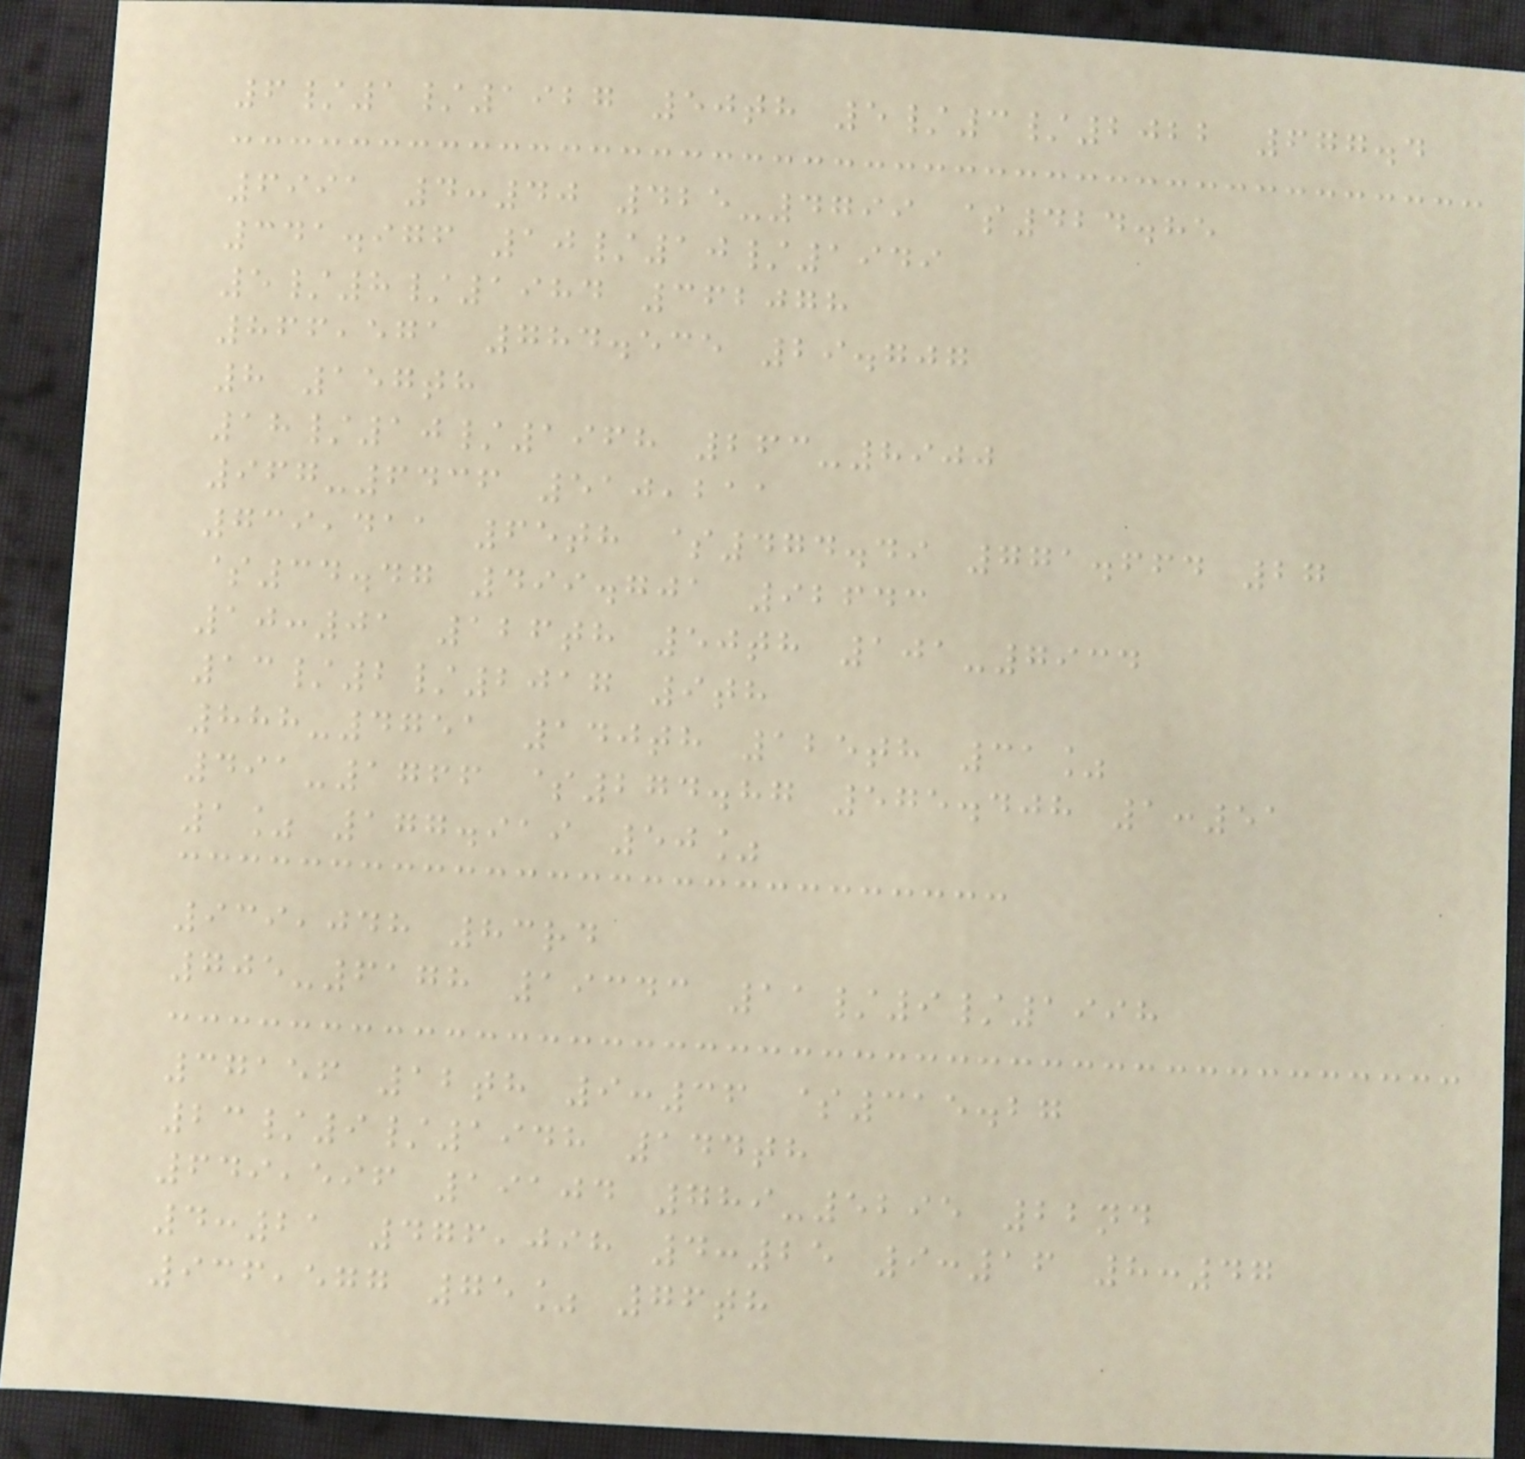6/1/1927 50th 5/3/2022 677.4
6991 4:40 425-4799 $424.85
341.976 10/10/1949
5/8/1984 362078
866,571 784.535 29.707
8 157th
18/10/1968 263-8900
967-6436 510,211
739,411 65th $474.49 771.664 27
$34.47 499.701 92643
10:01 126th 50th 101-7934
13/2/2017 9th
888-4751 140th 125th 31%
491-1766 $274.87 575.408 1:51
1% 177.919 50%
939,048 83rd
705-6178 19343 11/9/1998
37156 12th 9:36 $315.27
23/9/1948 144th
649,596 19104 789-5295 22nd
4:21 476,098 4:25 9:16 8:47
936,577 75% 76th
